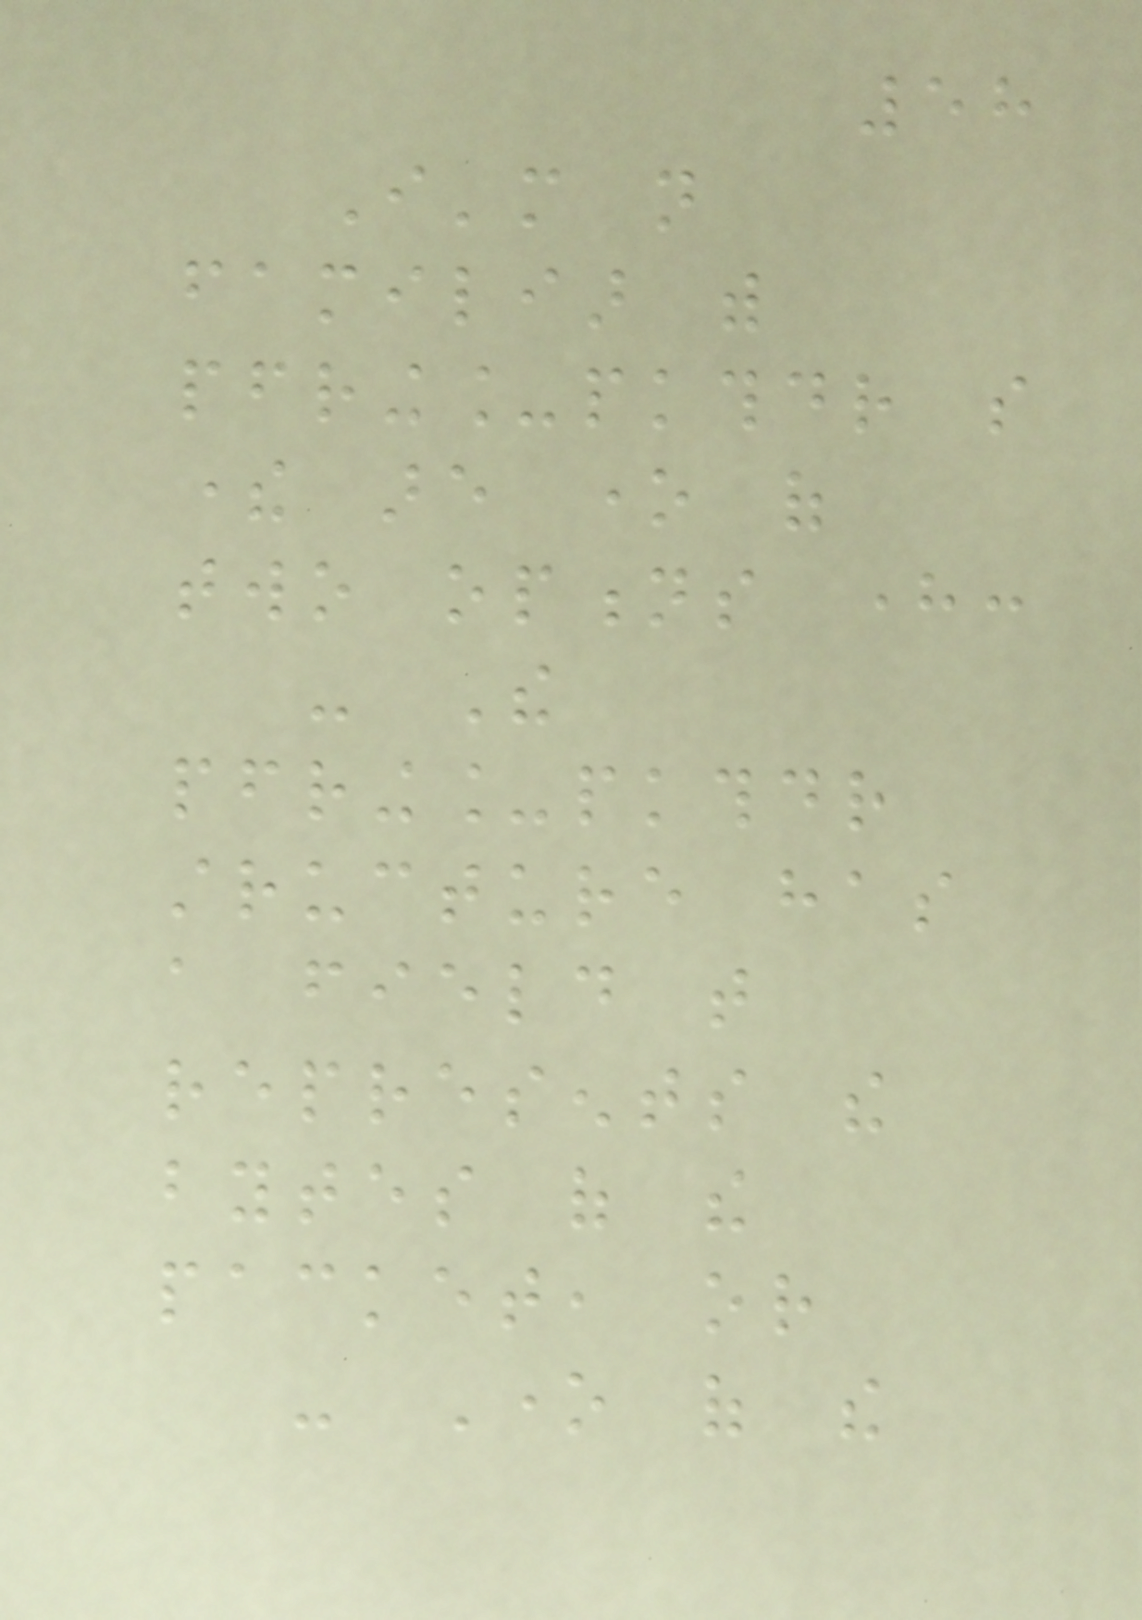58
I'm not
familiar with
pfring_pkthdr so
there are one of
two options here:
- The
pfring_pkthdr
structure has
a field that
represents the
bytes of the
packet, or
- One of the
